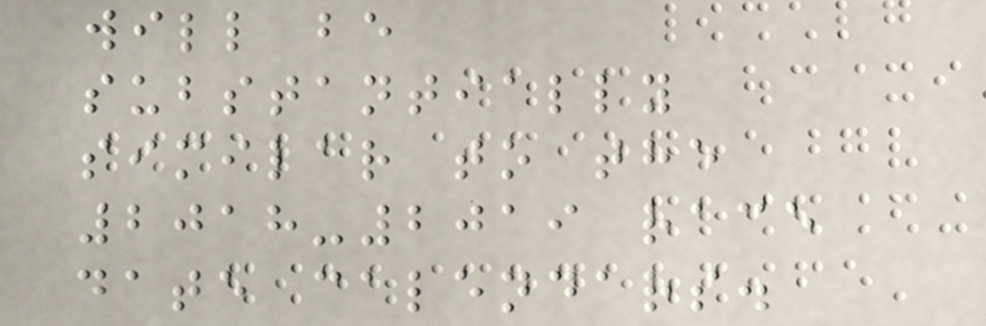will be
substantially
similar to the
2018-2019 race
date calendars.
